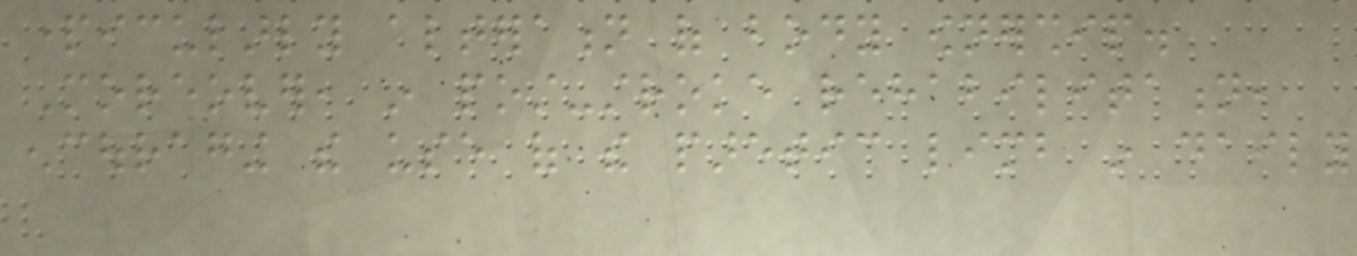particularly alteration of body ownership.
Moreover, in post-stroke rehabilitation,
encouraging the use of the paretic limb in daily
